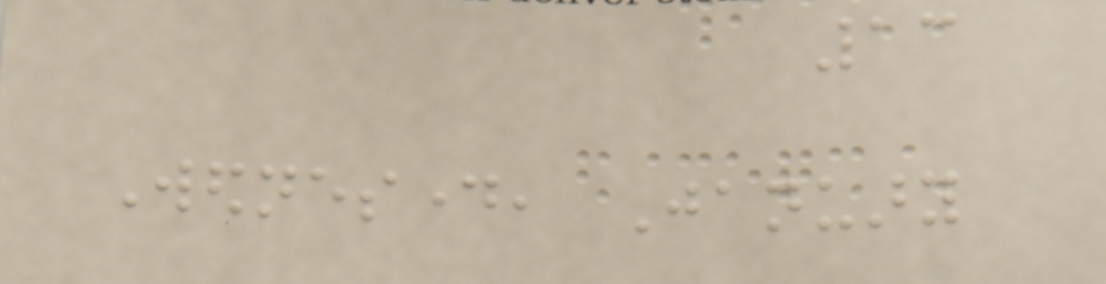13
Wednesday, January
